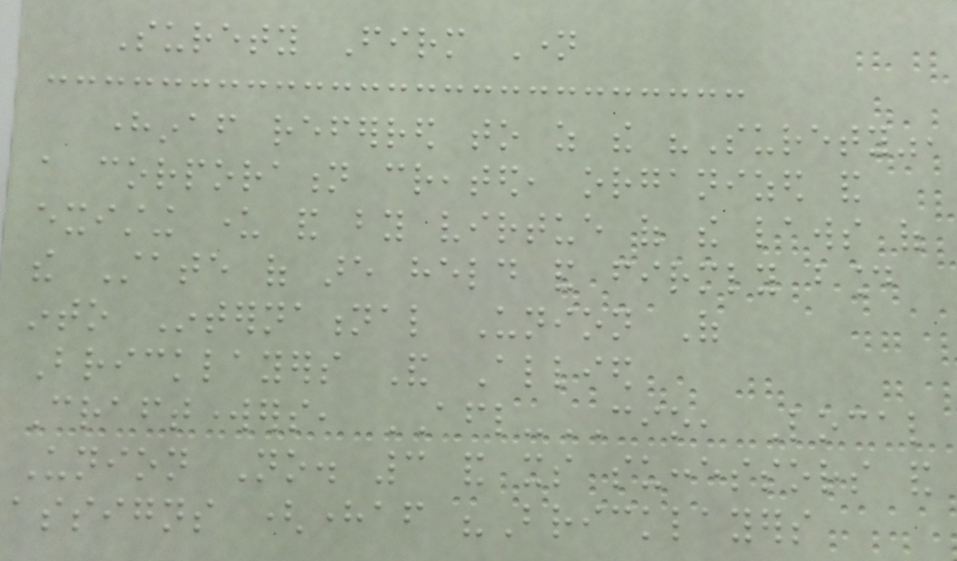Surety Firm Name
hereinafter referred to as the "Surety",
a corporation created, organized and
existing under and by virtue of the laws of
the State of are held and firmly bound
into International Union Of
Bricklayers And Allied
Craftworkers, AFL-CIO, Local
Union No. 3 and its successors and
assigns (hereafter "Bricklayers
